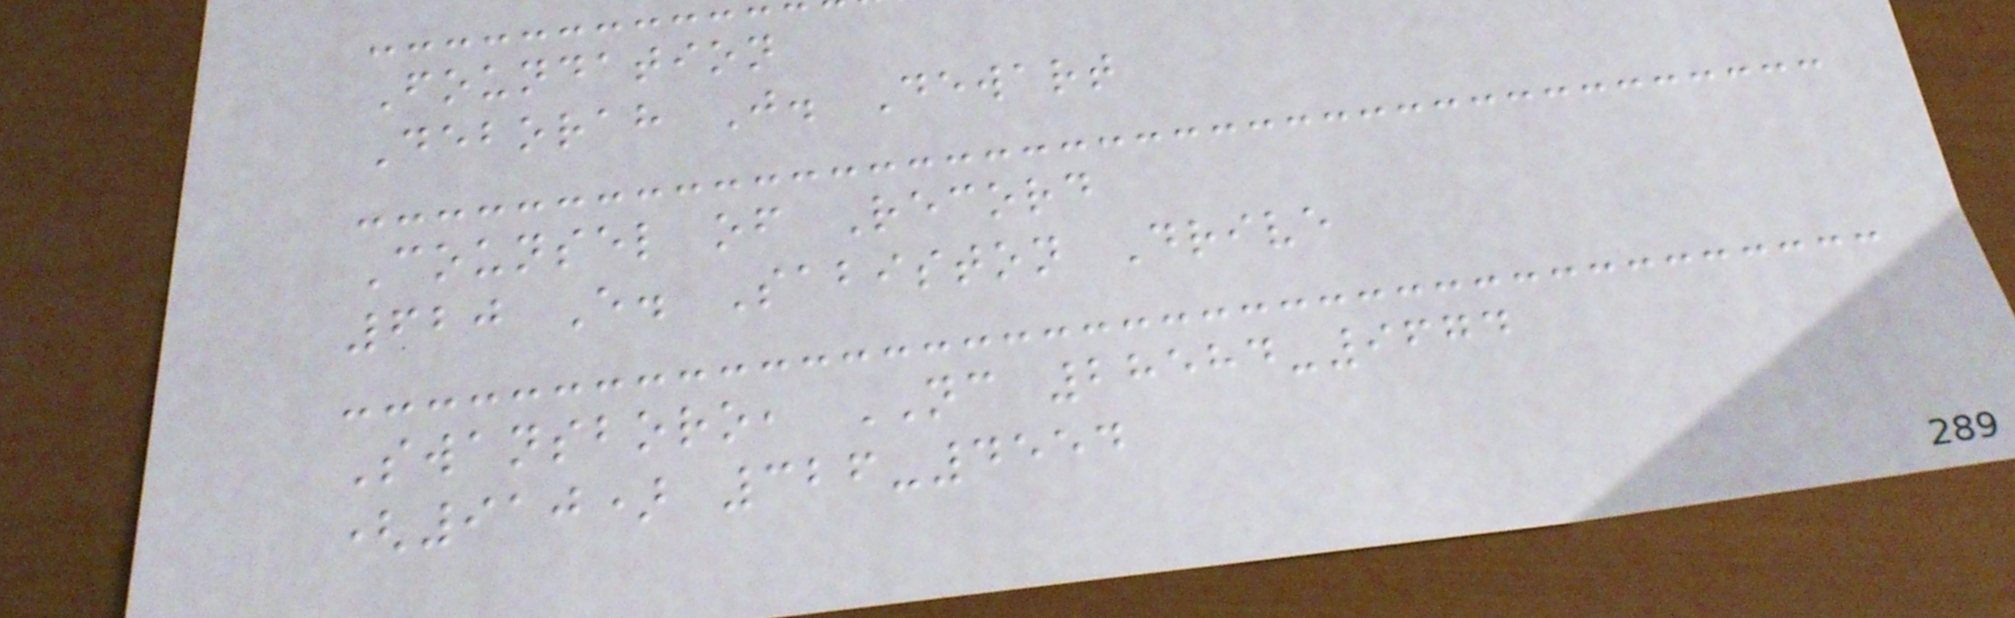Foundation
Deborah J. Dewart
Counsel of Record
620 E. Sabiston Drive
Swansboro, NC 28584-9674
(910) 326-4554
